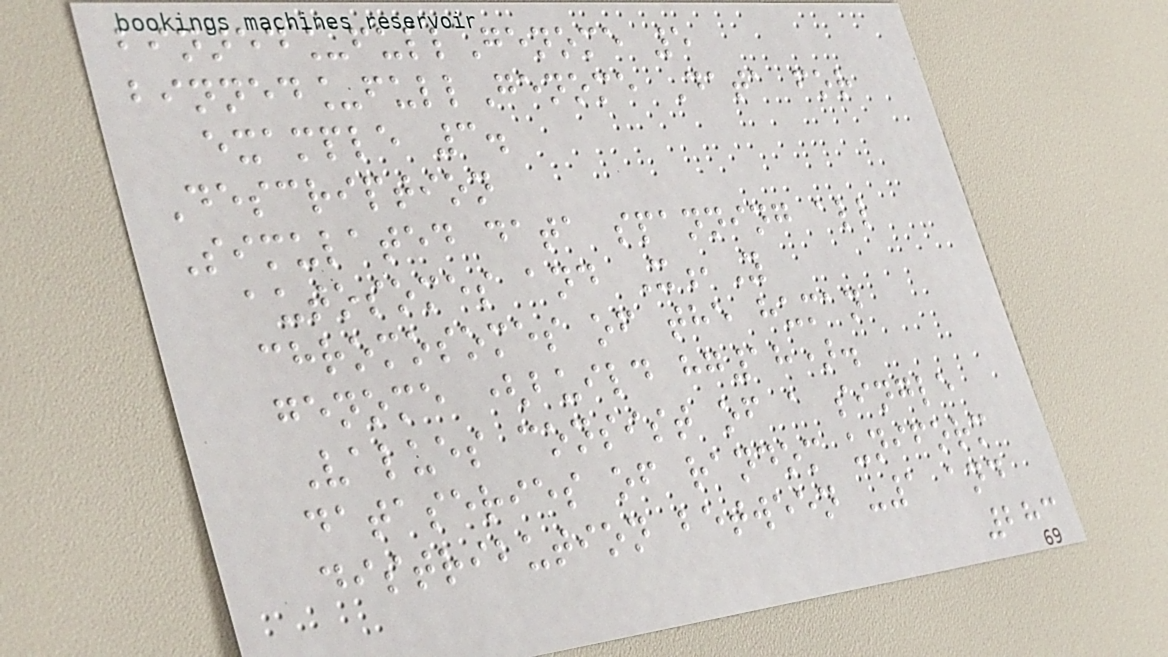binned_fullGenome 5
binned_fullGenome Data for
example 3.
Description
Simulated data spanning all
autosomes and X,Y
chromosomes of the human
genome (build hg18).
Values consist of a single
dataseries of random uniform
distribution between -1 and
283
